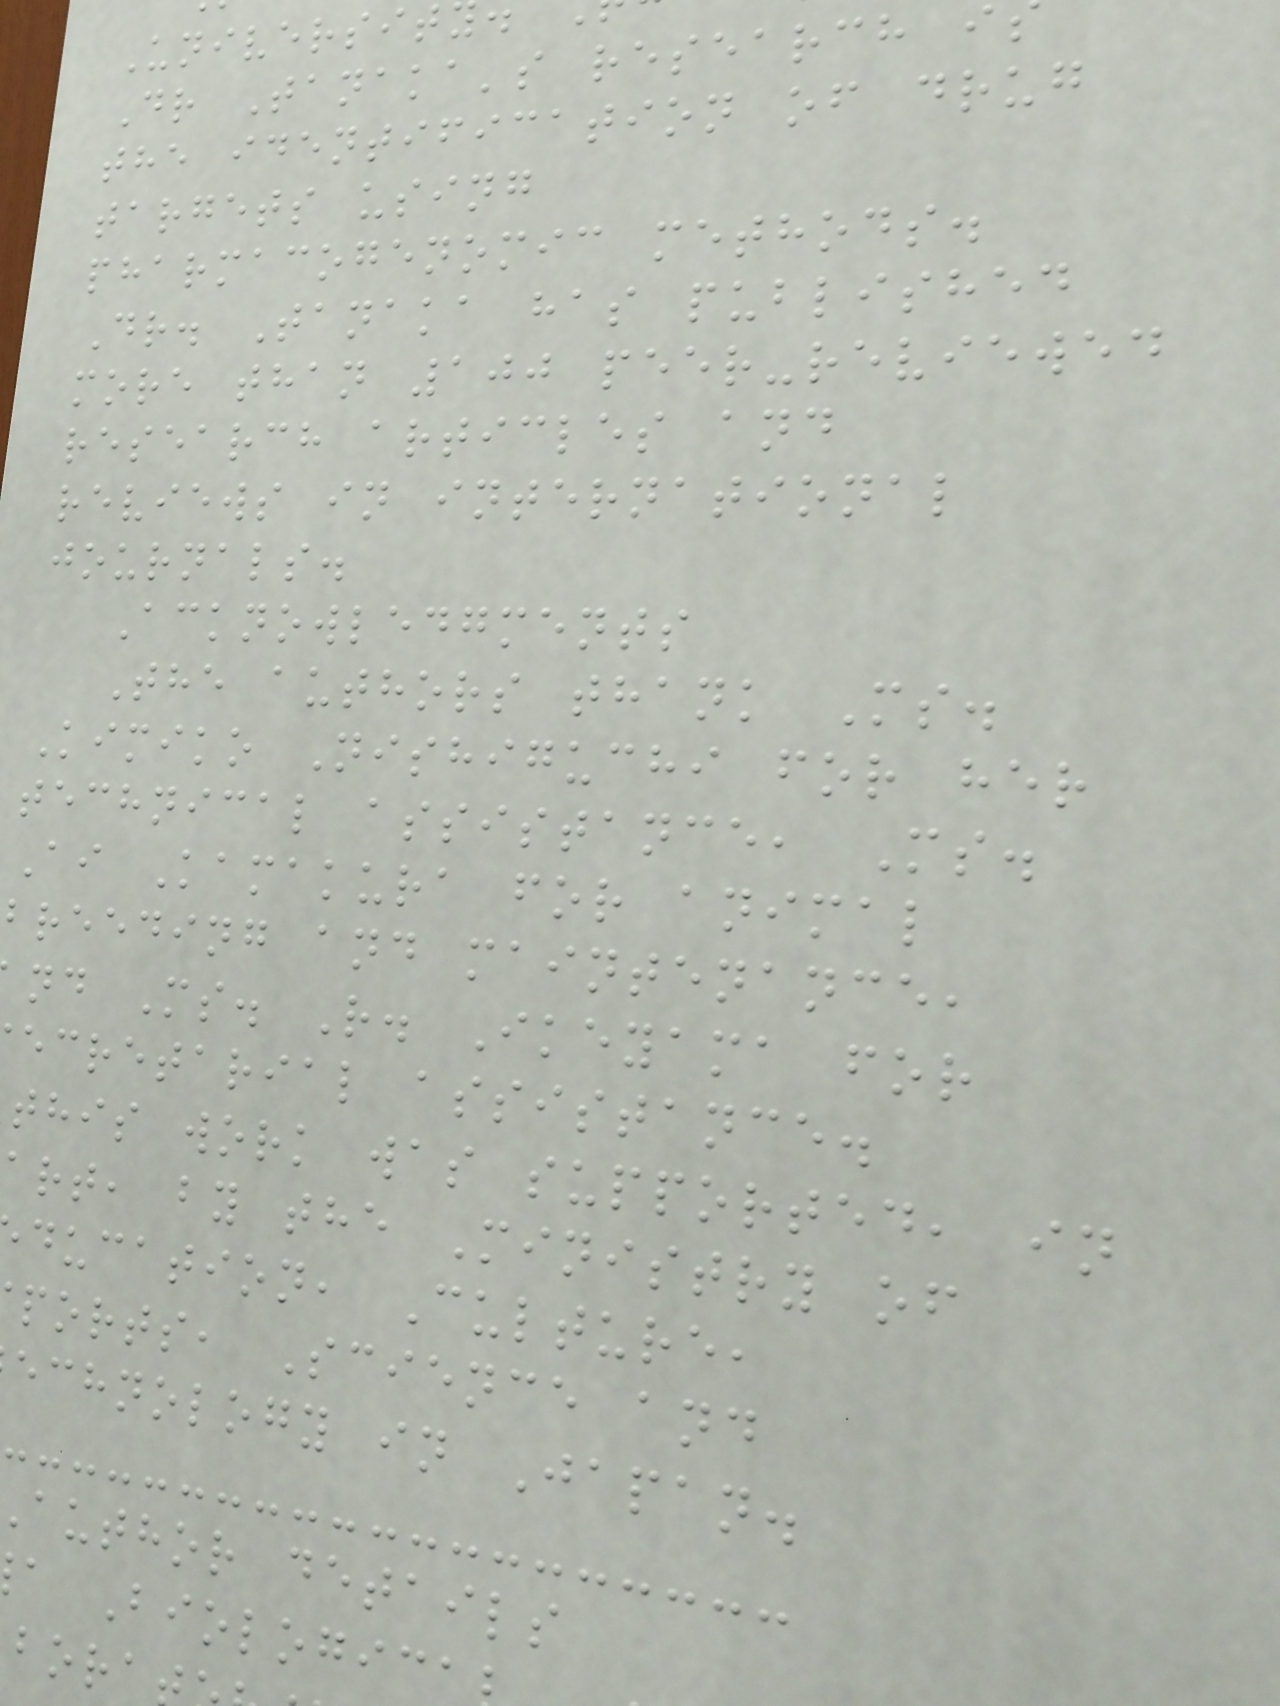Universit
Dr Tanaka's research i
the identification of drug
targets using
pharmacogenomic methods.
Dr. Tanaka has published
more than 100 peer-reviewed
research articles and
reviews in international
journals.
Acknowledgments
The authors thank Ms.
Kimiko Nishiguchi for her
technical assistance, Ms.
Ai Kamakura for animal
breeding and maintenance,
nd Ms. R. Ikeyama for
ecretarial assistance.
this work was supported, in
art, by the Ministry of
ducation, Culture,
ports, Science and
echnology in Japan.
author details
a Biologic
